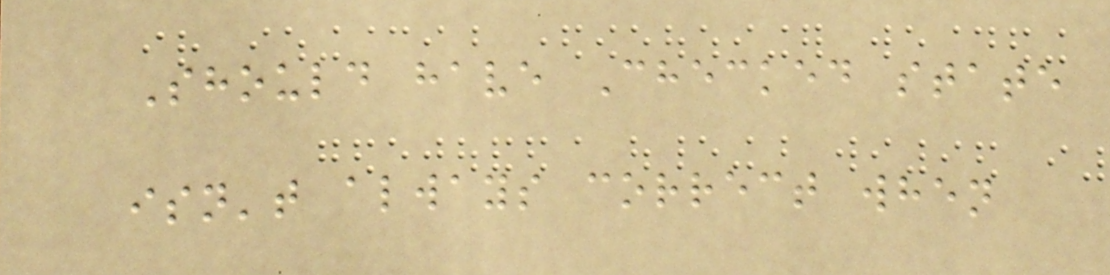Should have Checked state
isn't always correct when
